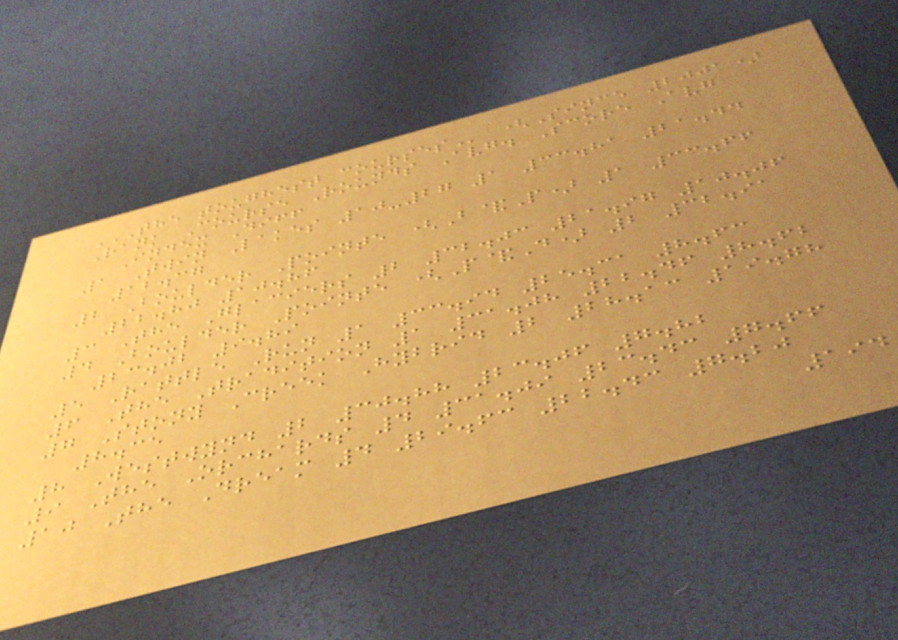THE TOUGHEST COURSES (Since 2001)
Rank Course Rounds Avg. Score Avg
Index Diff
1 Twin Lakes 10-27 1 33.81 21.44
12.37
2 Boulder Pointe (B&P) 1 33.66
22.80 10.86
3 The Glaciers 2 32.03 21.97 10.06
4 Boulder Pointe (P&D) 2 32.91
23.02 9.89
5 Rattle Run 1 33.94 25.31 8.63
6 The Tradition 1 31.08 22.46 8.62
7 Stony Creek Hybrid 2 28.13 19.78
8.35
8 Westwynd 2 30.88 23.06 7.82
9 The Orchards 4 31.09 23.43 7.66
10 The Dream 4 29.63 22.43 7.20
194
